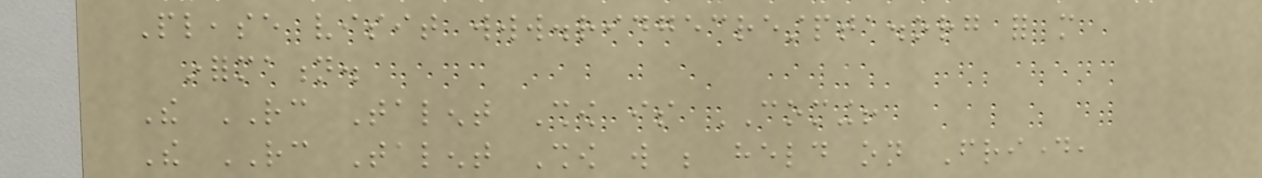Please visit www.ridgecrestpta.org for more
information.
The RC Talent Show is COMING!
The RC Talent Show will be held on Friday,
